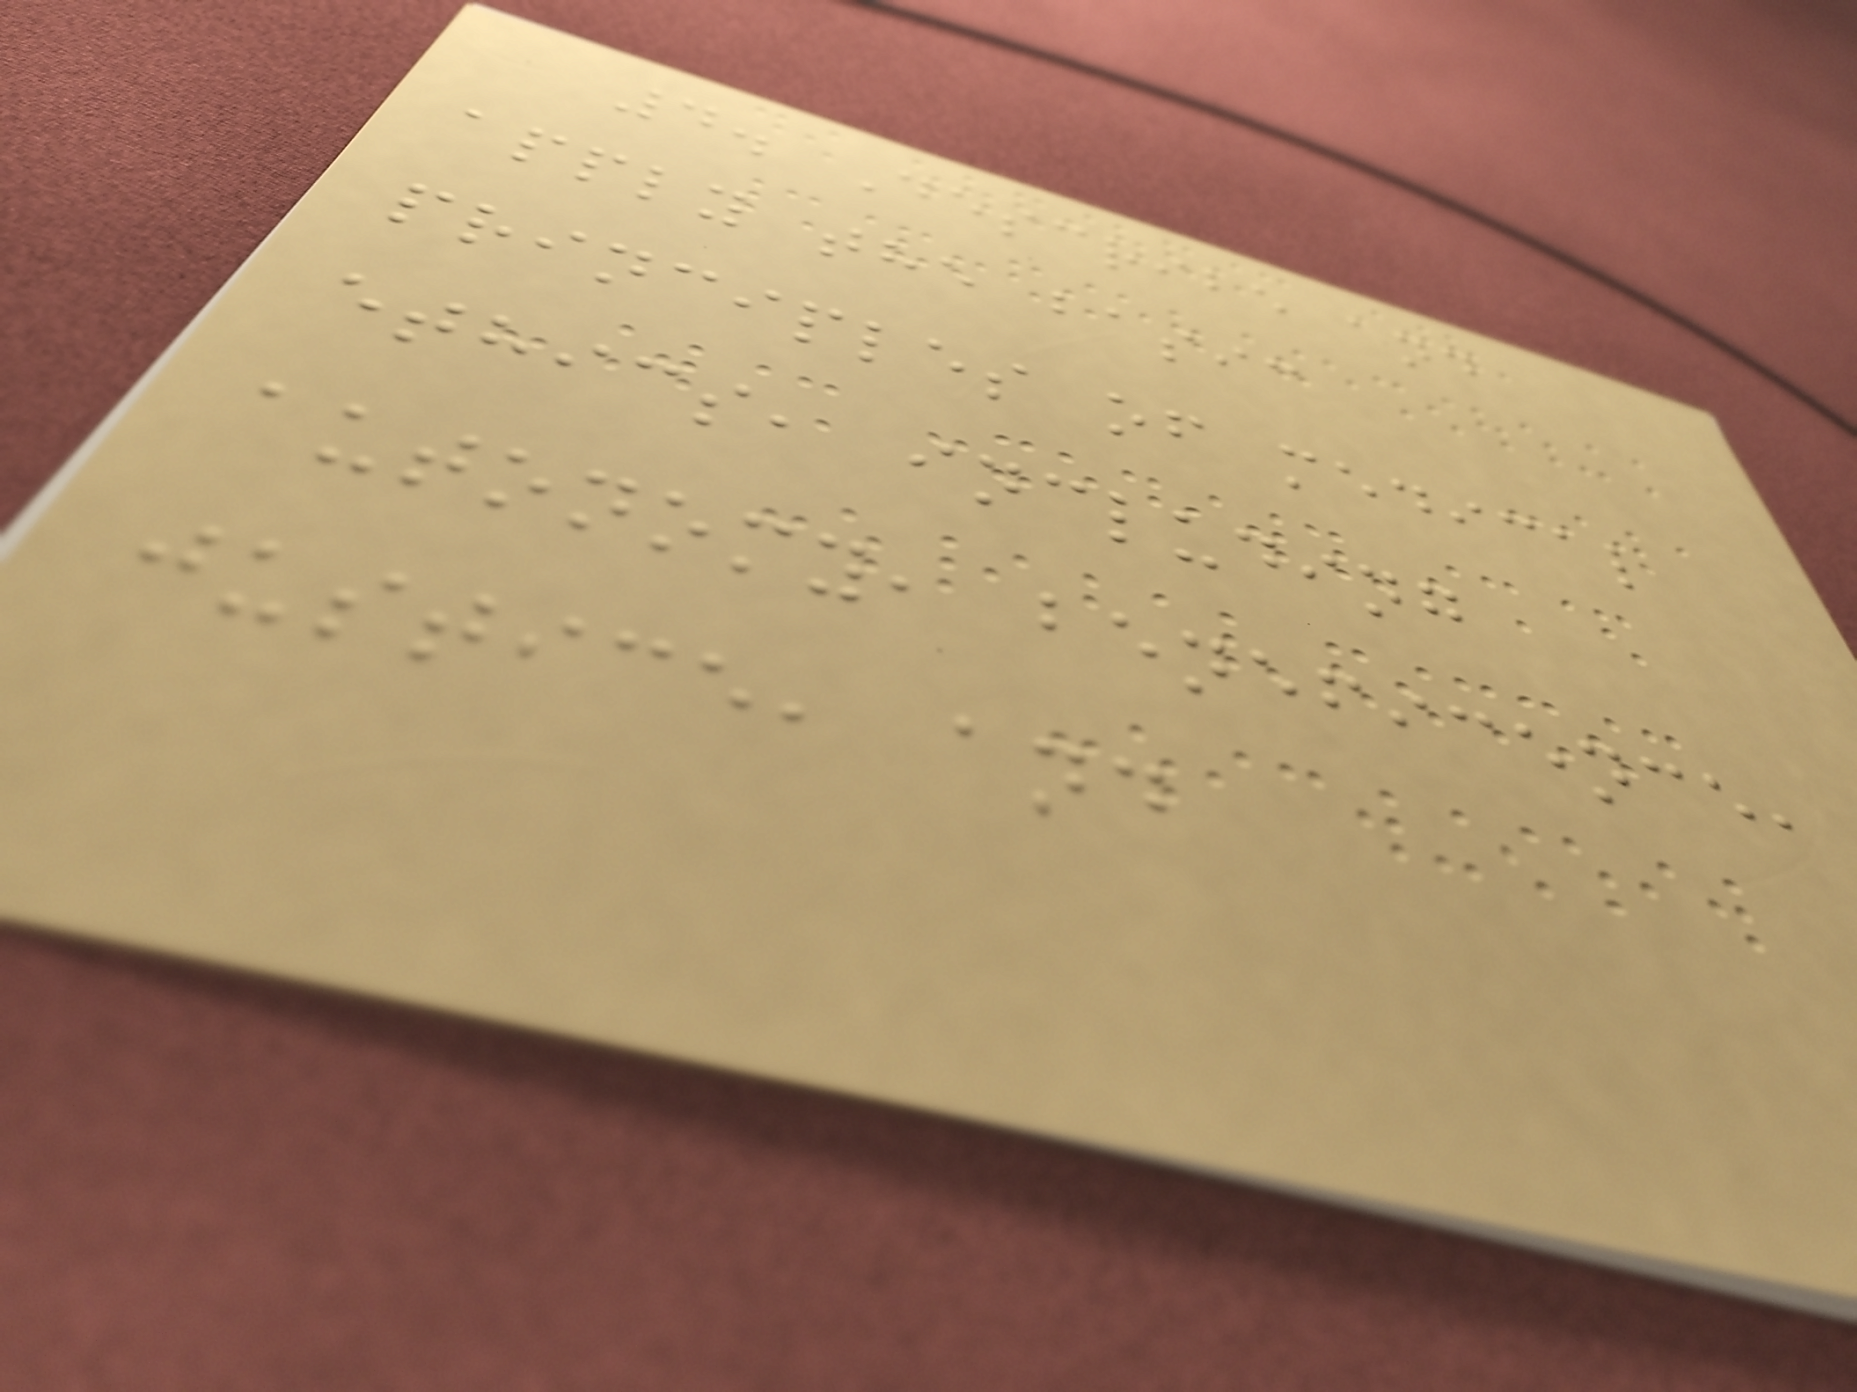4. Describe and
apply the basic
principles of medical
ethics, including
autonomy, beneficence,
justice, and
